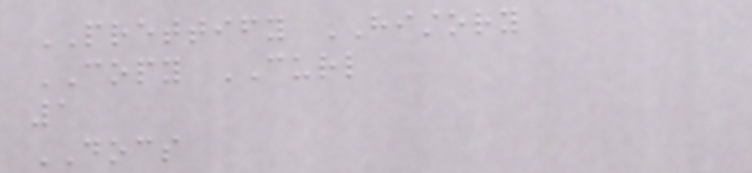PRETTIFY HISTORY
COPY CURL
1
DOCS
